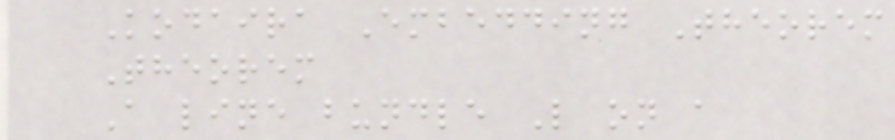Kodaira Embedding Theorem
Theorem
A line bundle L on a
